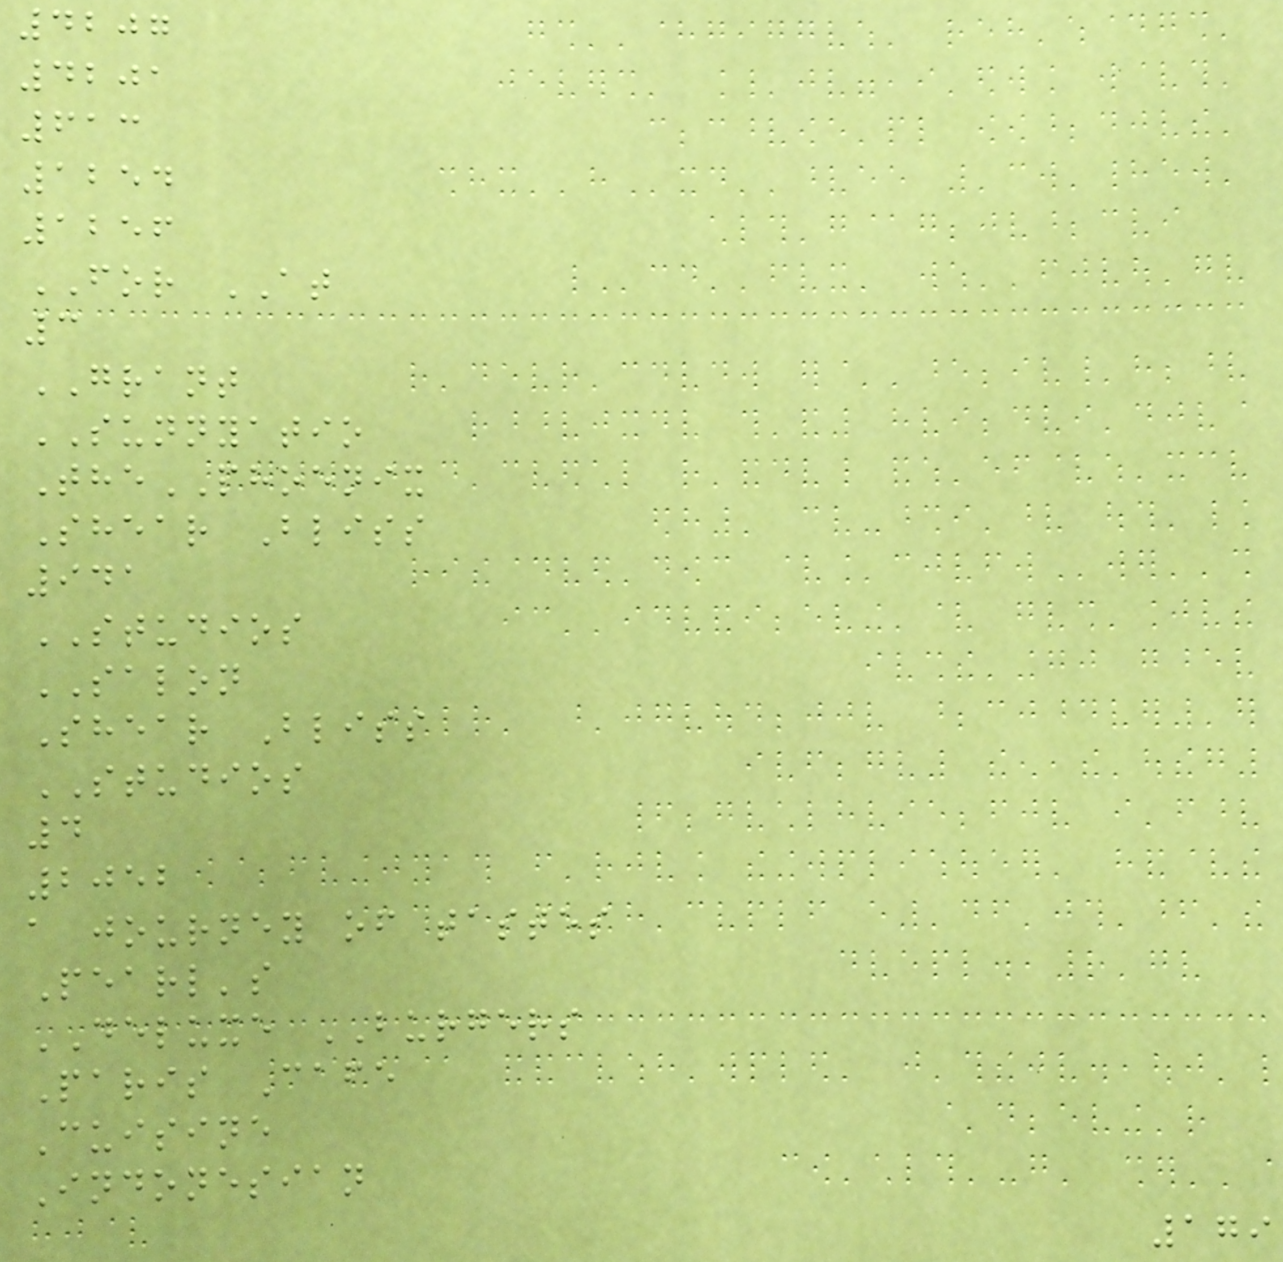4207
4201
613
1254
1256
FOR AT
3
GRANT
SUNNYATIO
ThePHOENIX
Shear Bliss
941
STUDIOS
SALON
Shear Bliss
STUDIOS
4
2052
a journey of tastes
Pearl's
DELUXE BURGERS
Paris Cafe
Cuisine
Indonesian
179
